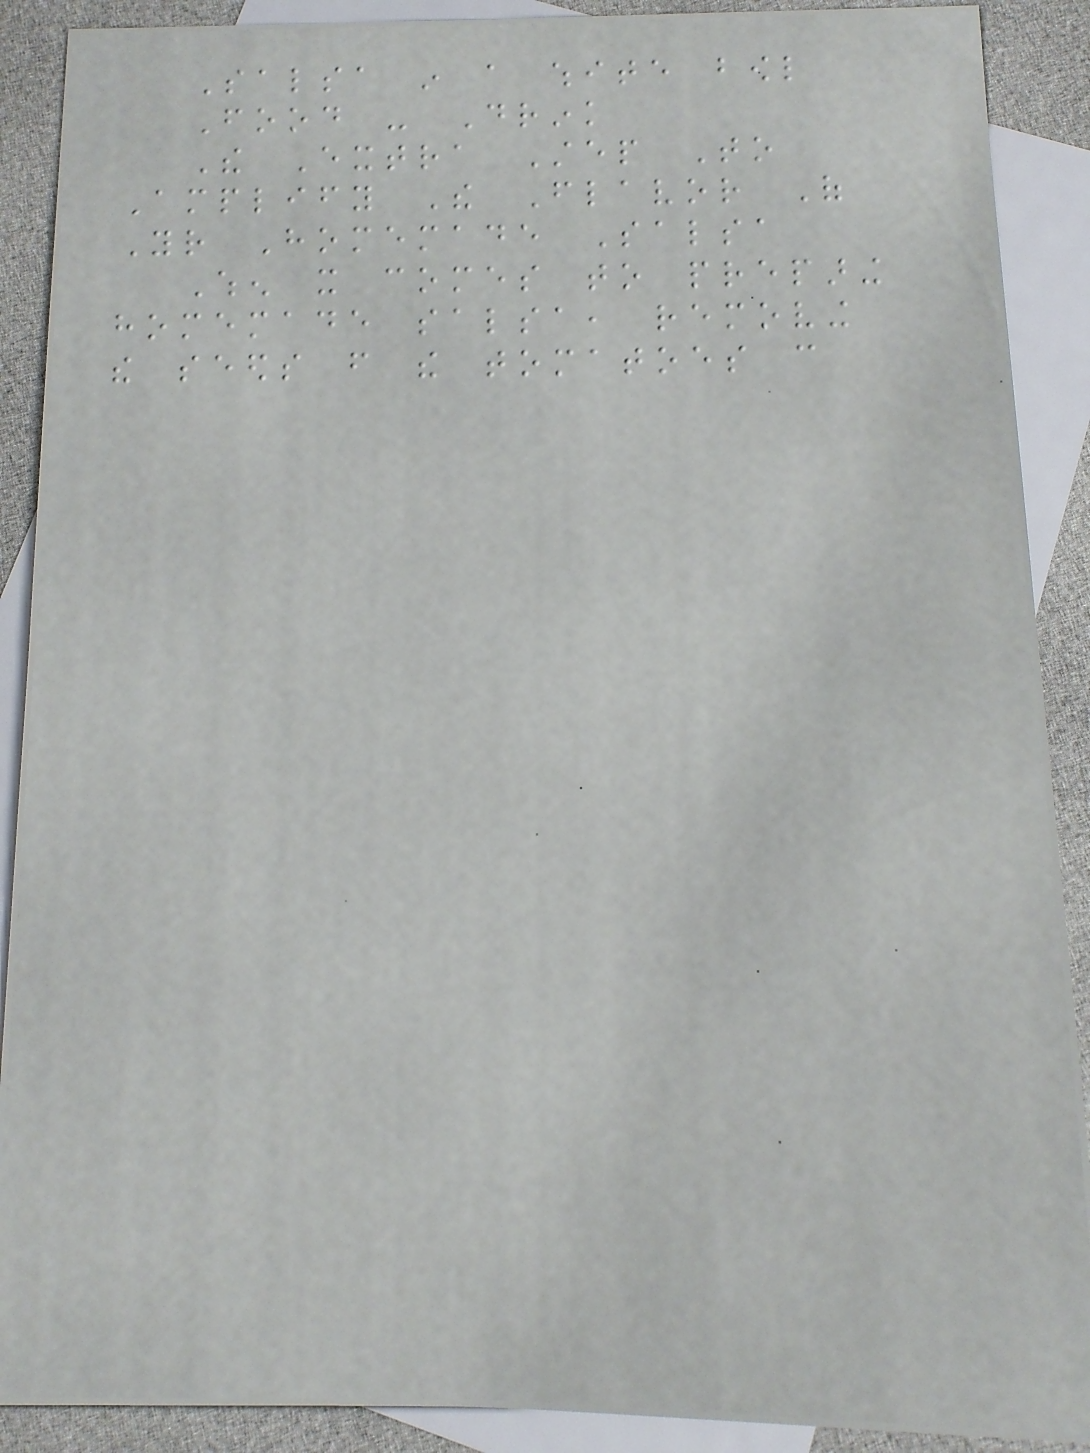Salsa in a white bowl
Food - Drink
The Extra Step To
Amplify The Flavor Of
Your Homemade Salsa
When it comes to preparing
homemade salsa, removing
the seeds from the tomatoes can
